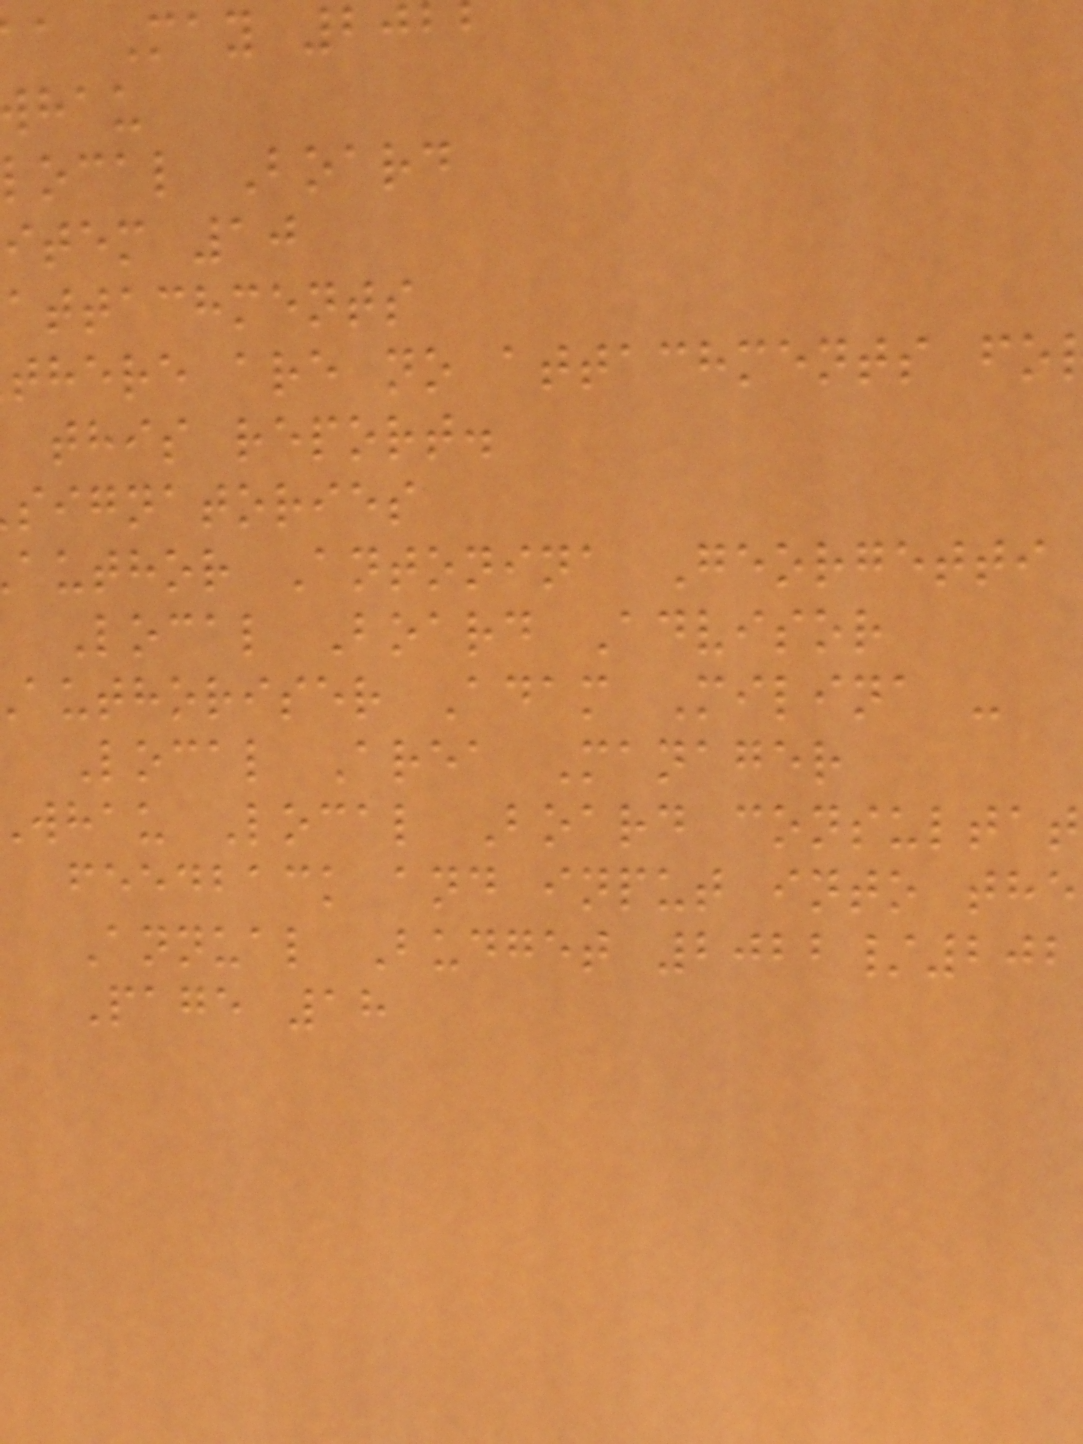a May 202
local Board
item 10
attachments
there are no attachments fo
this report.
signatories
author Antonina Georgetti
Local Board Advisor
authoriser Adam Milina -
Local Area Manager
whau Local Board consultat
feedback and input into the
Annual Budget 2022/202
Page 18
